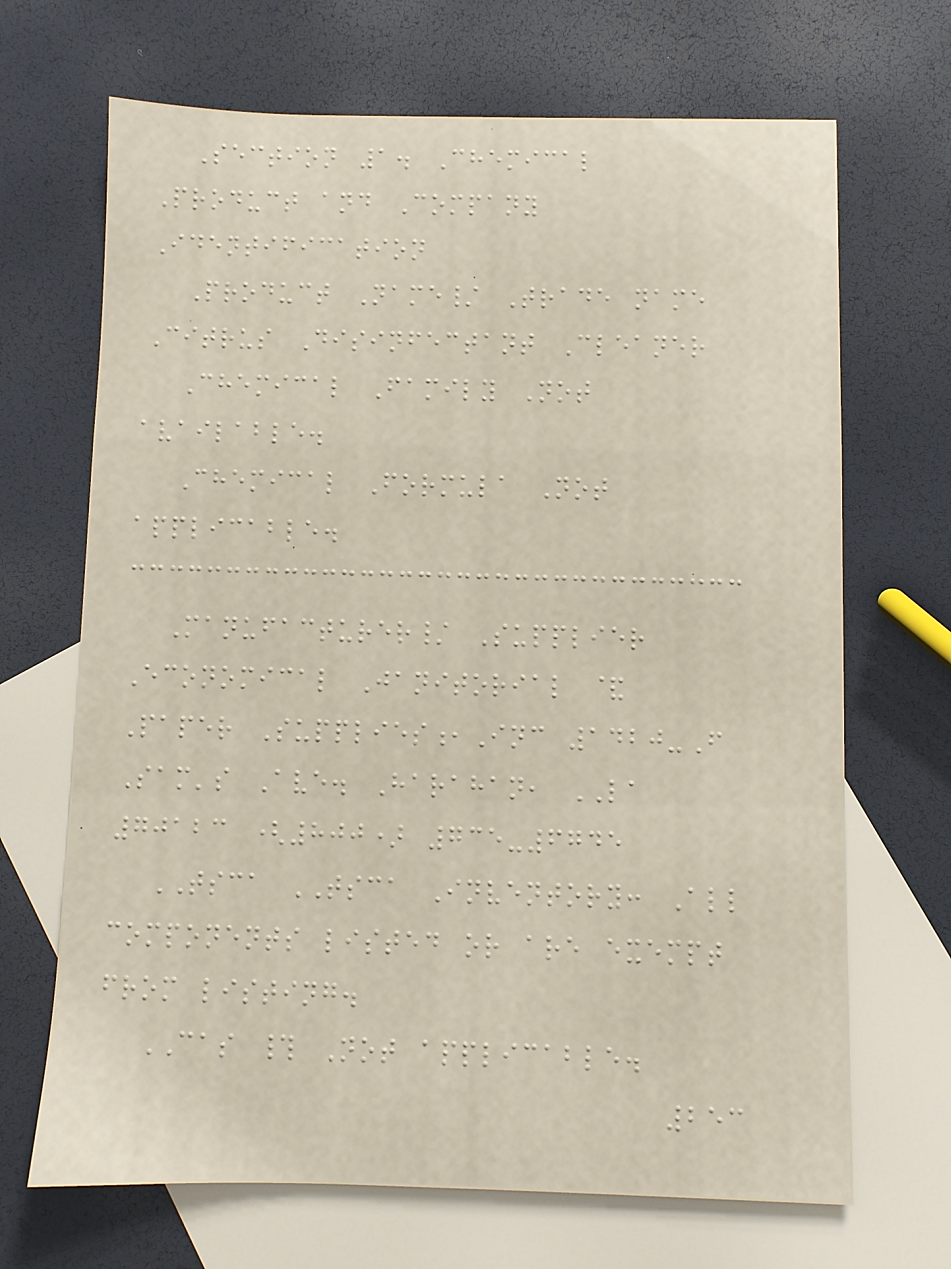Section 1. Chemical
Product and Company
Identification
Product Name/ Trade name
Citrus Disinfectant Cleaner
Chemical Family Not
available.
Chemical Formula Not
applicable.
Manufacturer/ Supplier
Economical Janitorial &
Paper Supplies,Inc 1420-F
Sam's Ave. Harahan, LA
70123 (800) 735-6745
TSCA TSCA Inventory: All
components listed or are exempt
from listing.
CAS # Not applicable.
253
